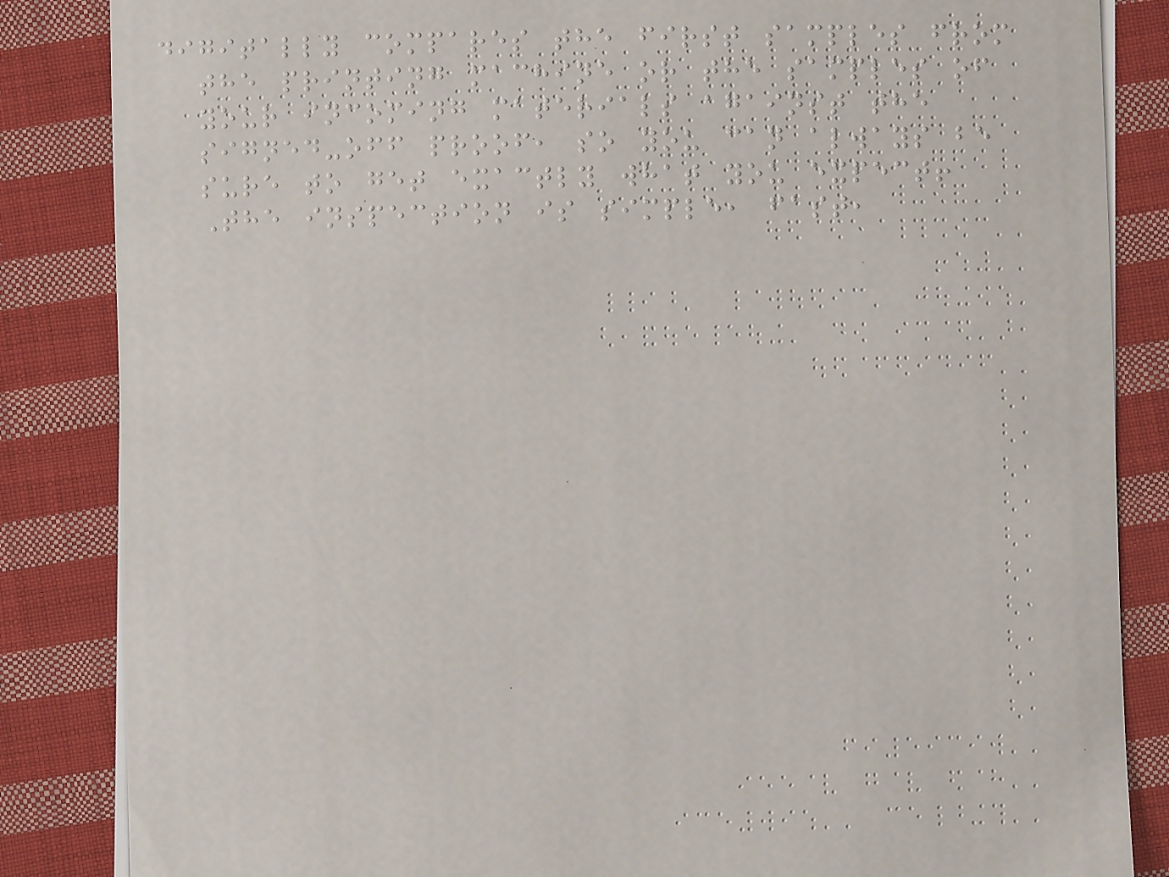digitally compares the first samples from
the printing machine or the samples of
your incoming materials against the
signed-off proof, so you can always be
sure to get exactly what you expect!
The inspection is simple, fast,
